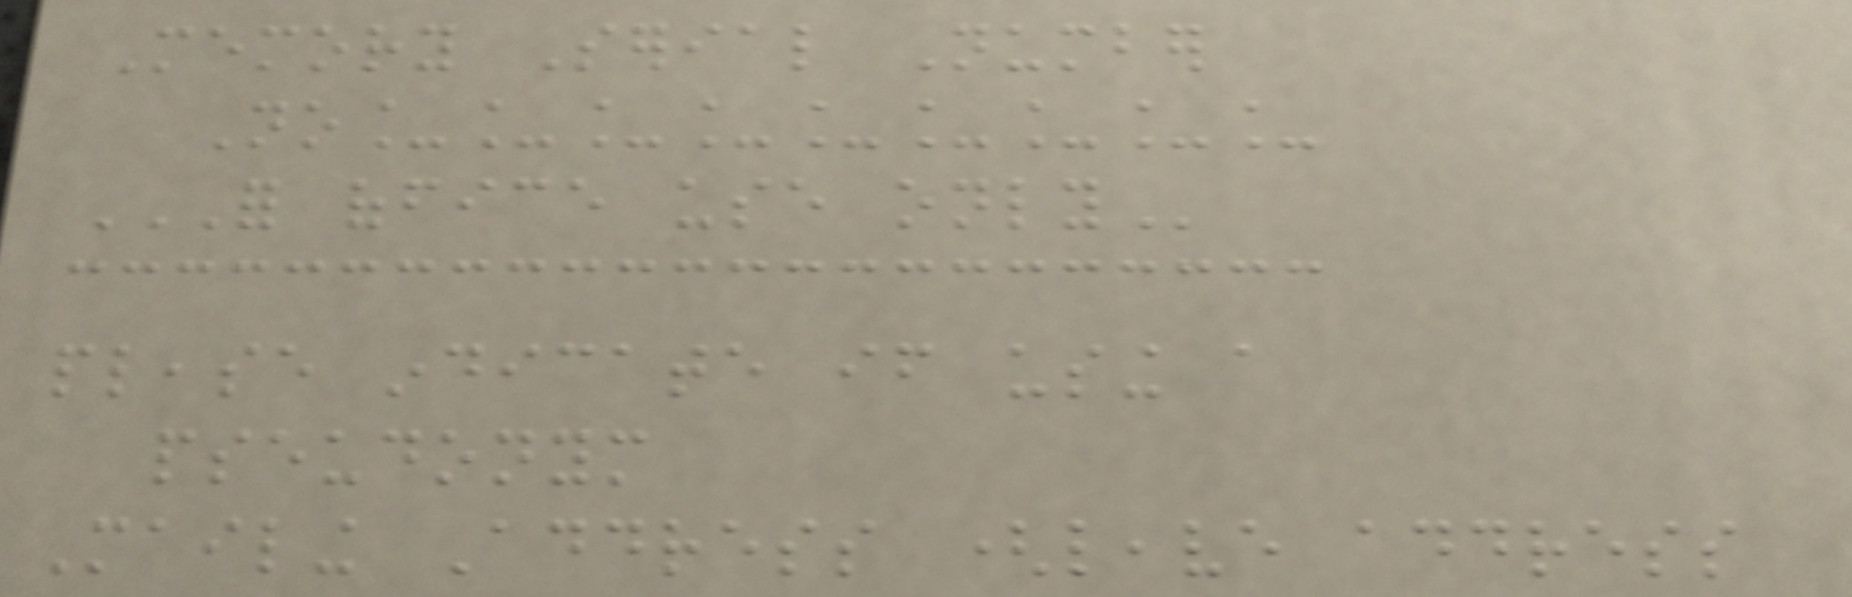Memory Serial Number
No_________
FOR OFFICE USE ONLY
please indicate if using a
pseudonym
Mailing Address (leave address
